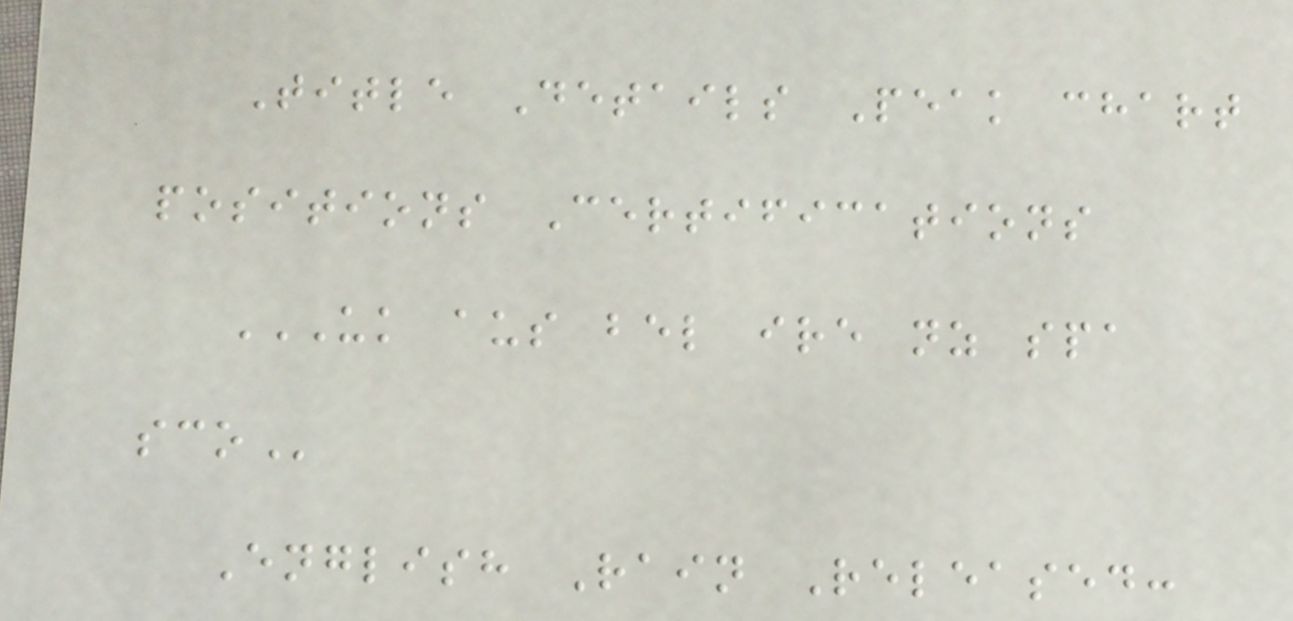Title Details Peak chart
positions Certifications
UK AUS BEL IRE NZ SPA
SCO
English Rain Released:
